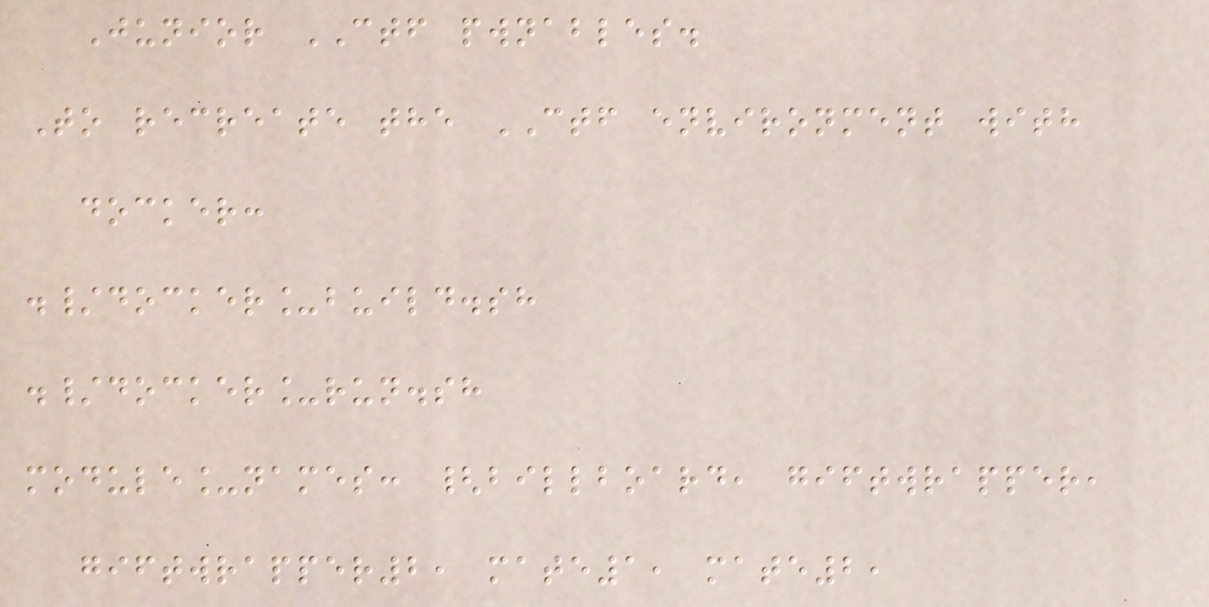Junior CTF pwnables.
To recreate the CTF environment with
docker:
./docker_build.sh
./docker_run.sh
module_names: {billboard, giftwrapper,
giftwrapper2, mate1, mate2,
